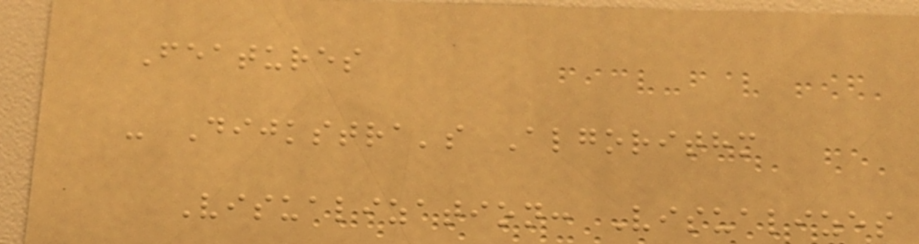Features
- Dijkstra's Algorithm
Visualization: Visualizes
